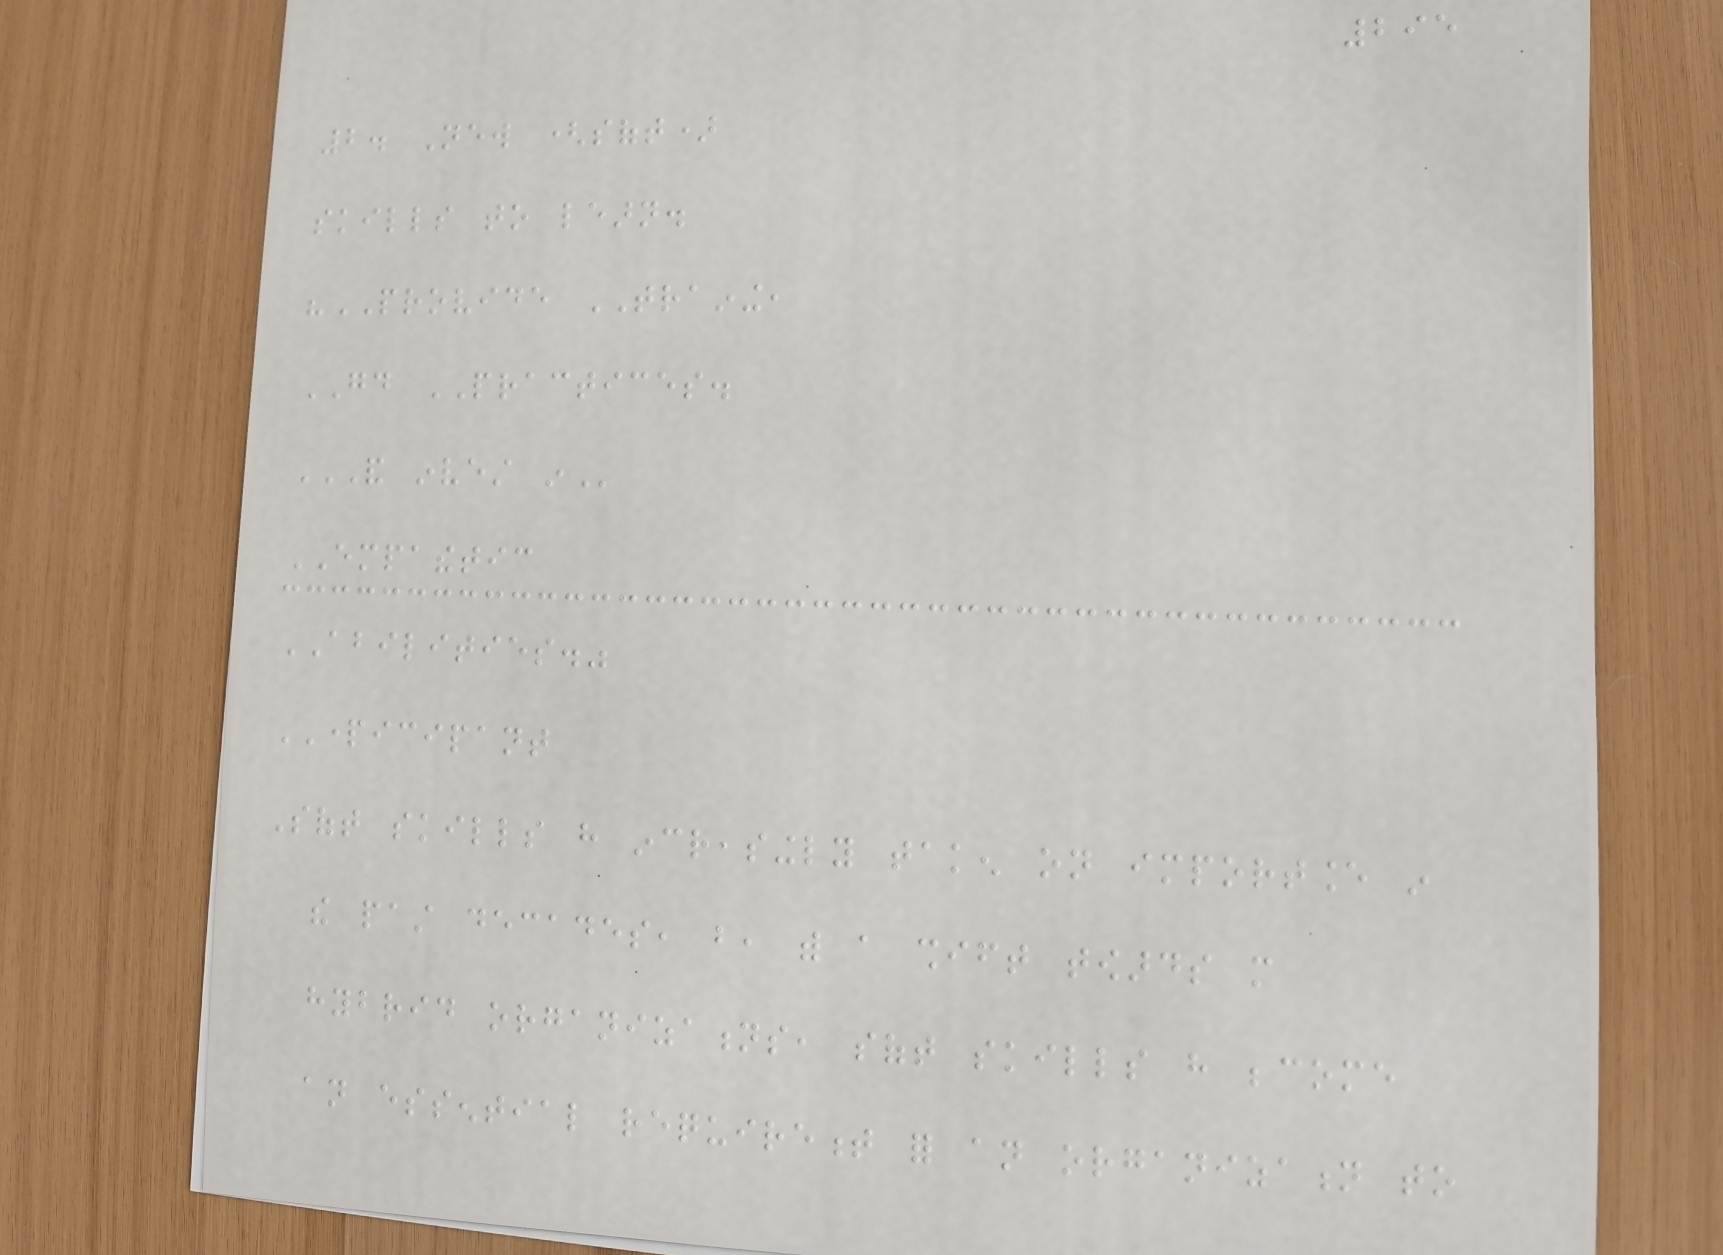295
2. New (soft)
skills to learn.
"PROVIDE TRAINING,
GOOD PRACTICES.
AND INVEST IN
EMPATHETIC
ABILITIES."
PARTICIPANT
Soft skills have increasingly taken on importance in
the past decades, but, with a shift towards more
hybrid organizations, soft skills have become
an essential requirement for an organization to
